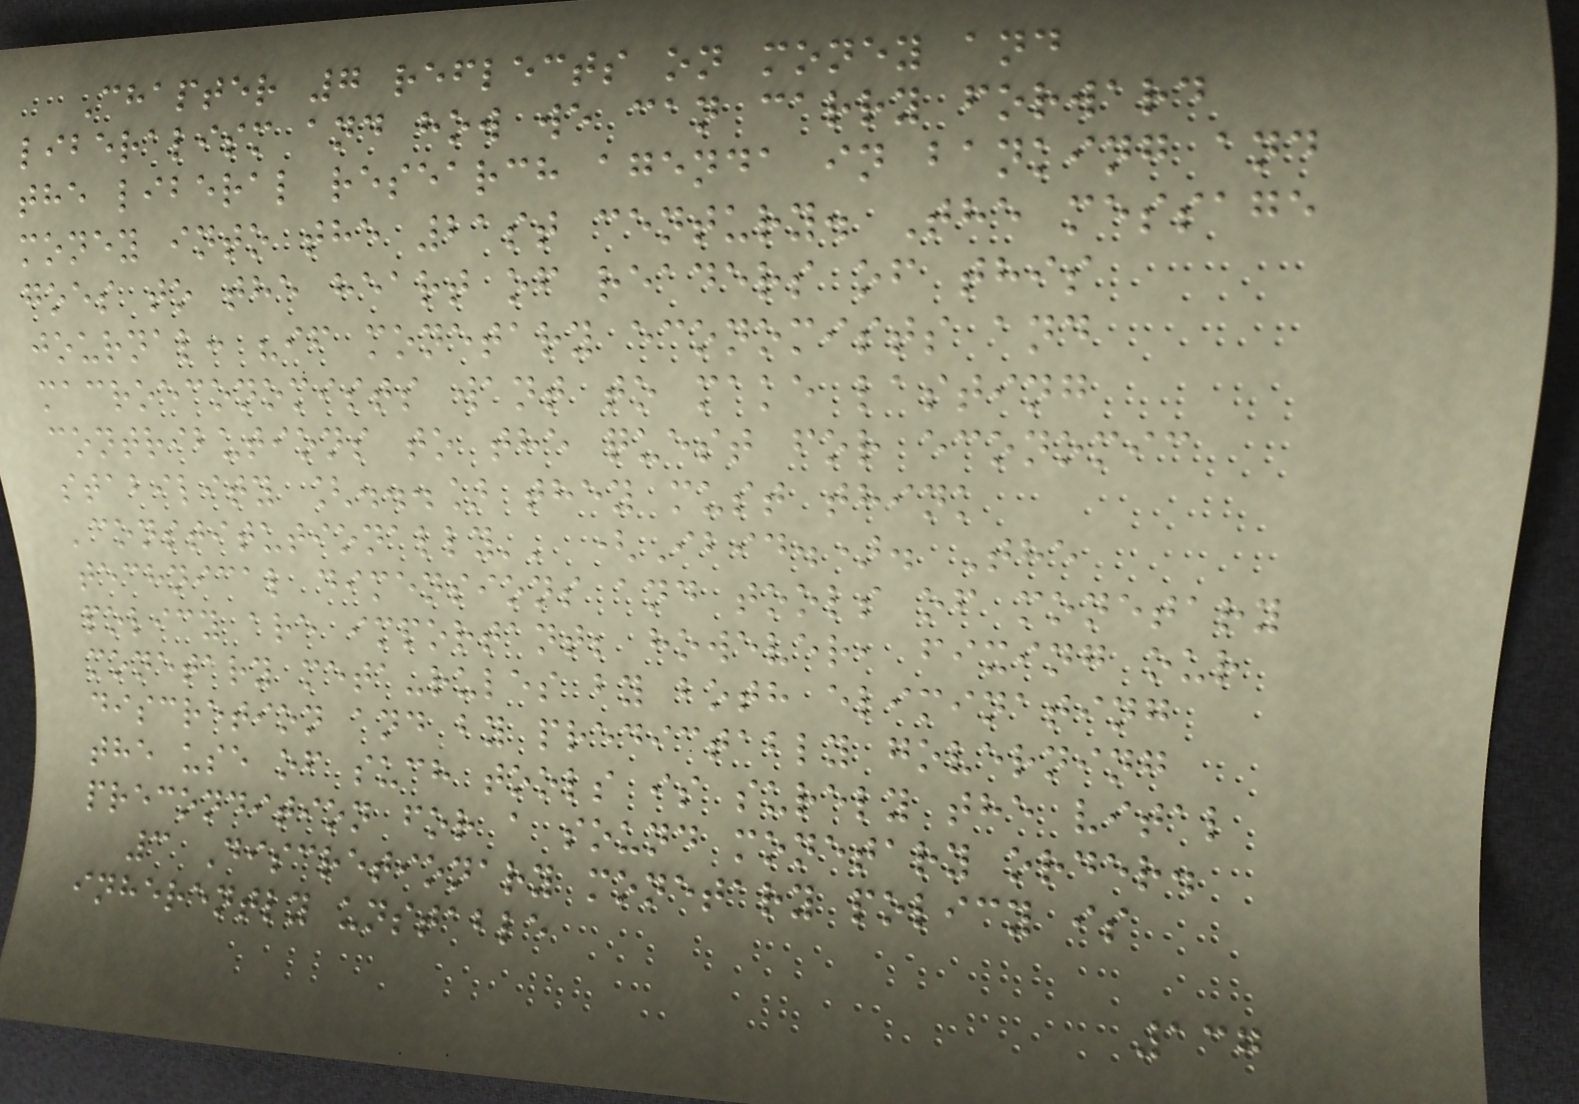Chapter 7 reflects on money and
liberalism and how we can carry forward
the liberal research agenda in banking and
money into the 21st century. The message
goes to the heart of readers of this
journal: "if monetary economists and
macroeconomists want to make lasting
contributions to the quest for economic
stability [...] they must think
'constitutionally'' (Ibid.). The
technical dimensions and tools of monetary
policy are important; however, fixing our
monetary meta-rules by both eliminating
discretion and by predictably governing
the use of such tools is surely the vital
precondition for a sound monetary order.
3 Discretionary monetary policy is
inherently unstable
137
